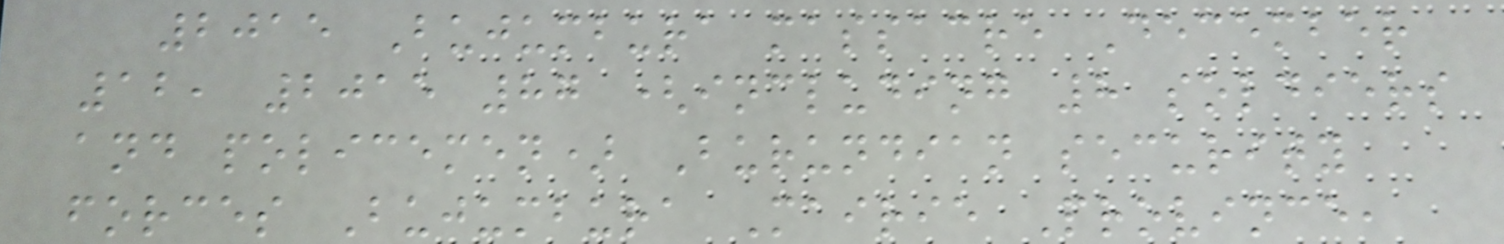2015 Bujumbura massacre December
12, 2015 87 (including 8 soldiers
and policemen) Burundian security
forces Bujumbura Mairie Province,
